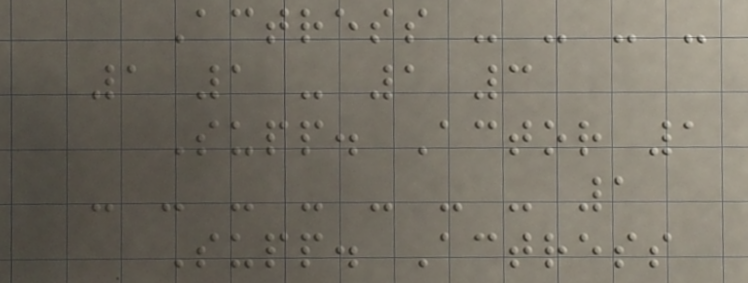Actress - - - -
1 1 - 1 3
Supp. Actor 1
- - - - - - - 1
Supp. Actress
